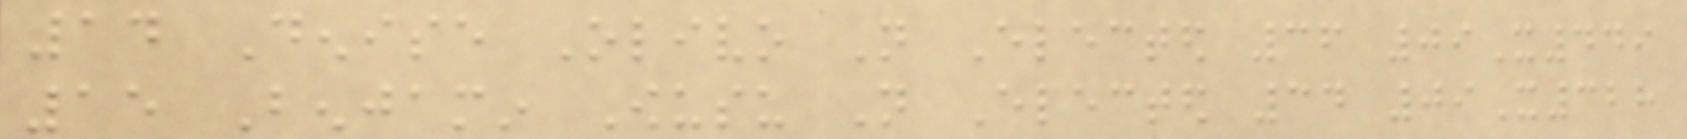14 Denise Olivo Not Elected 36 09X449
15 Benjamin Owusu Not Elected 34 09X328
